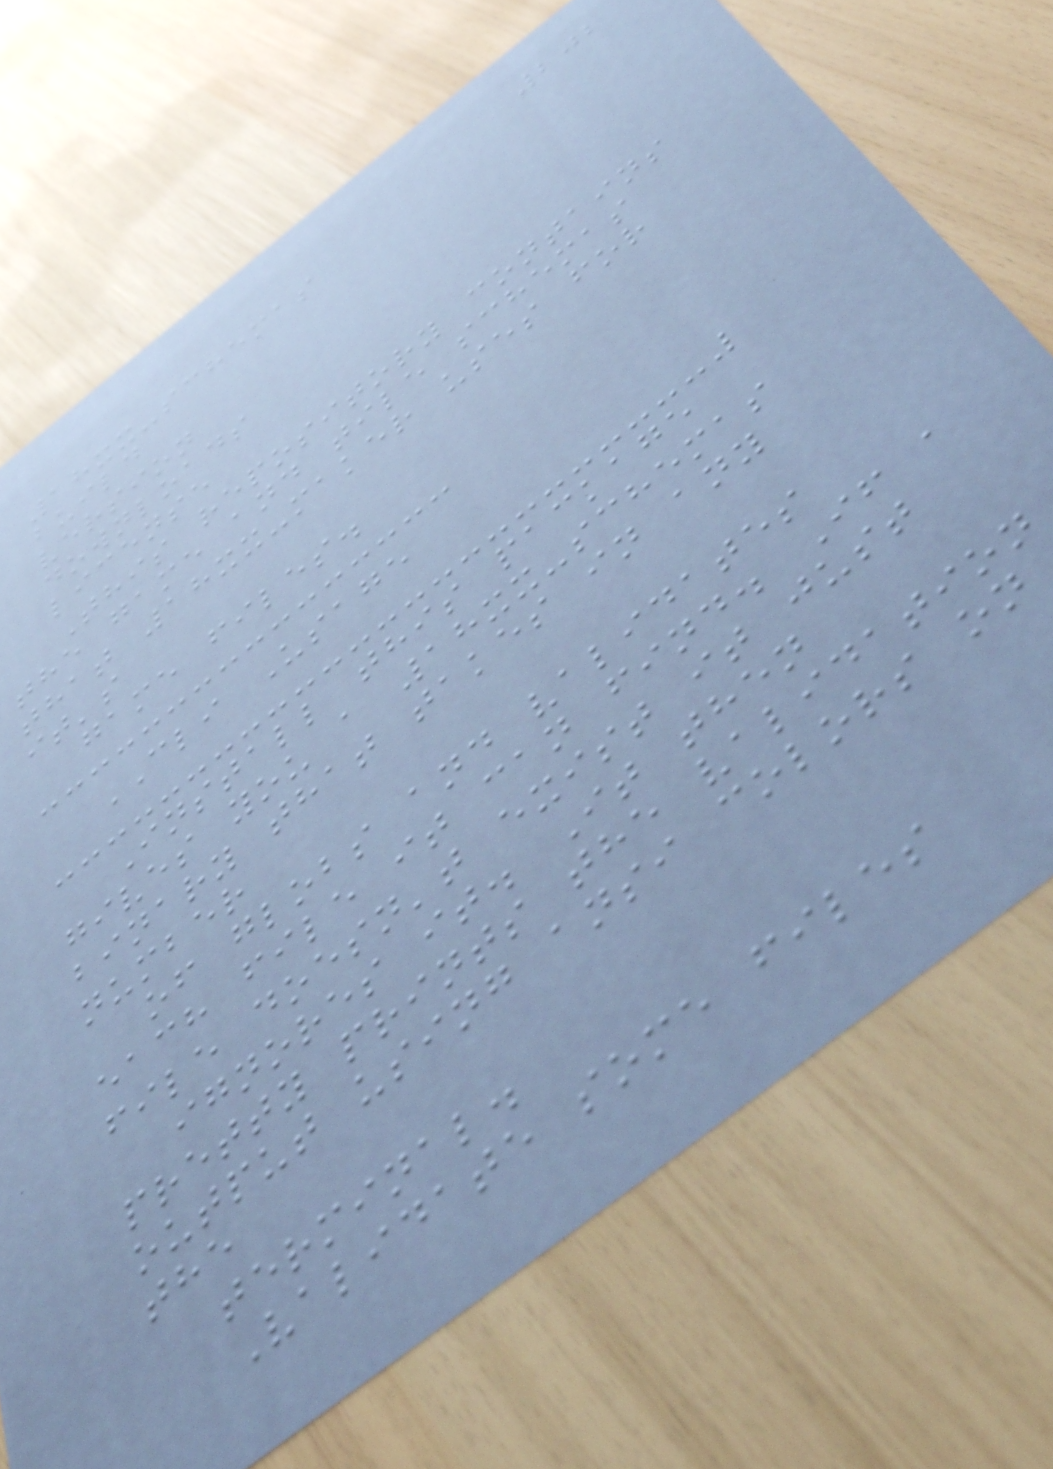202
18xx-schemas
build
version
downloads
license
This repository contains
the game and tile schemas
that 18xx-maker uses for
it's
game files.
CLI Usage
Install this package
gives you a 18xx-schemas
binary that takes in any
number
of globs and validates
each file it can find. If a
file doesn't exist it just
ignores it. It then
pretty prints the validation
output using ansi colors on
the
terminal.
Validate some files
